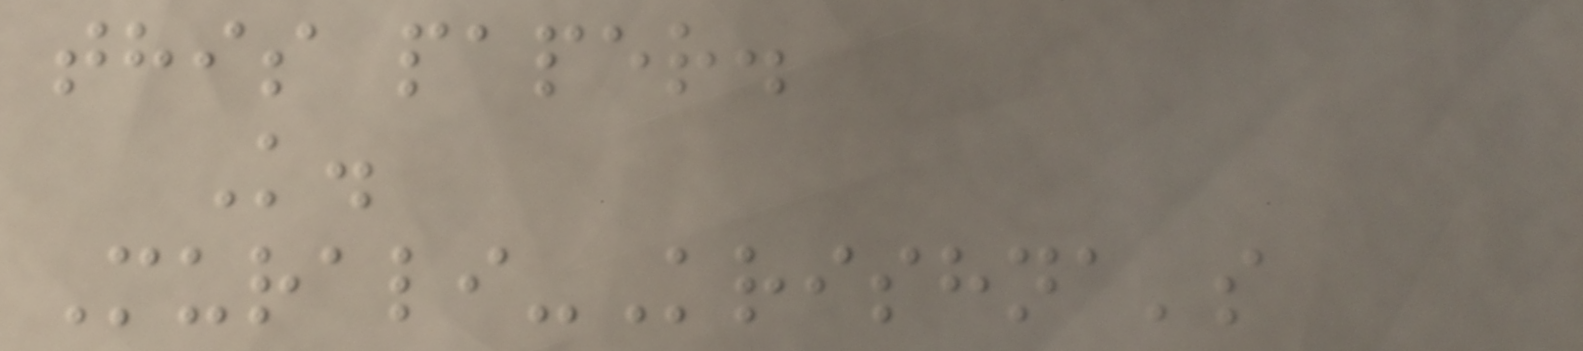this paper.
K.
Murali-Krishna's
